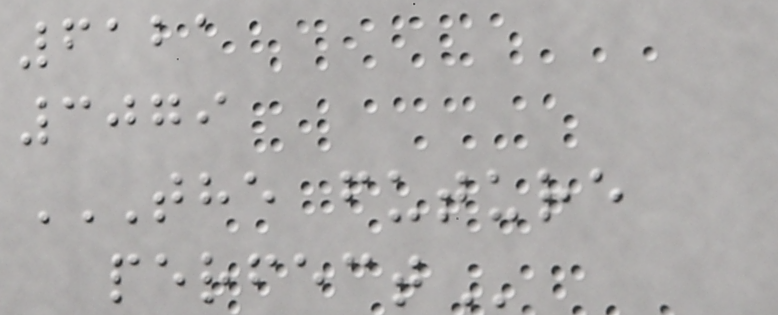6121
3079
THE FUTURE
PERFECT
